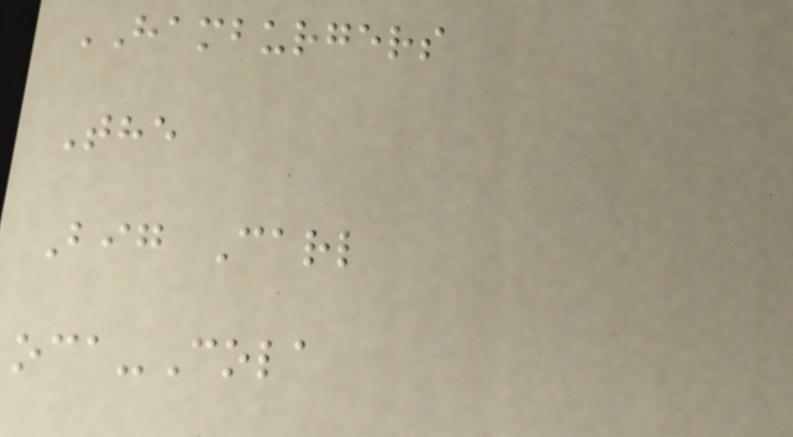HAMBURGERS
The
Big Carl
oca-Cola
